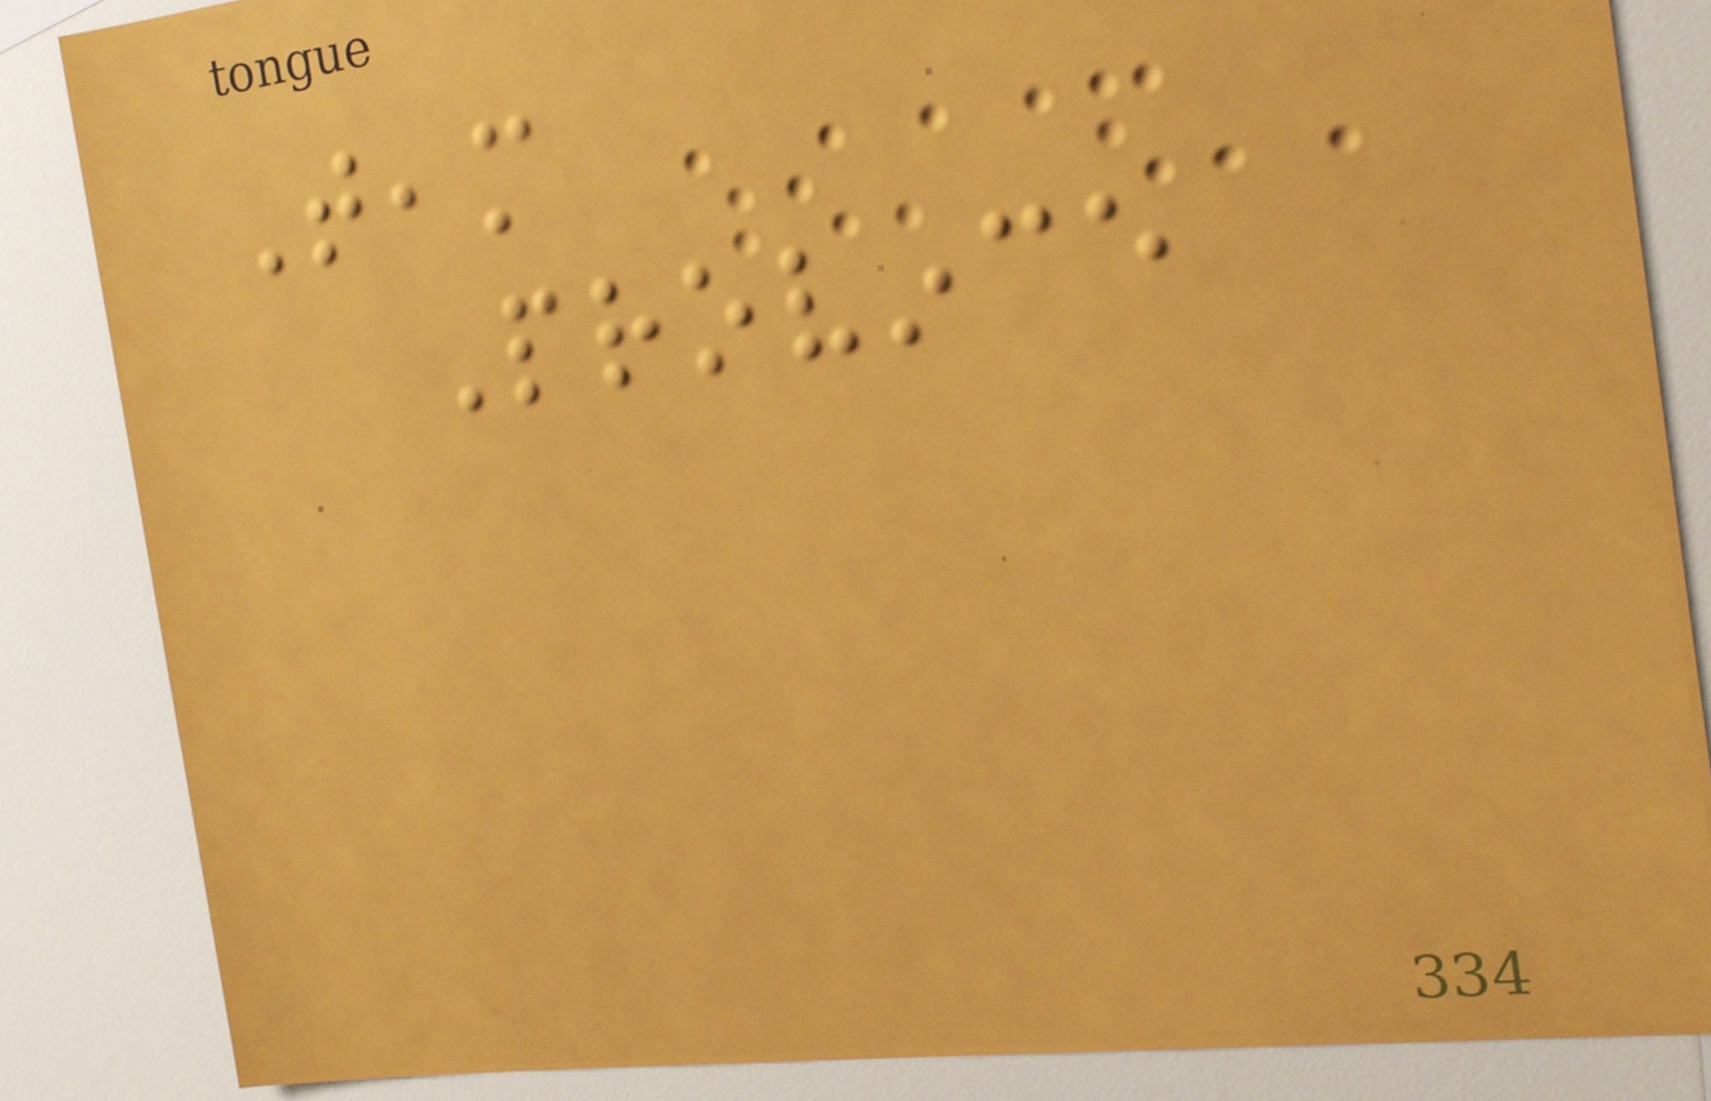Team
Province
